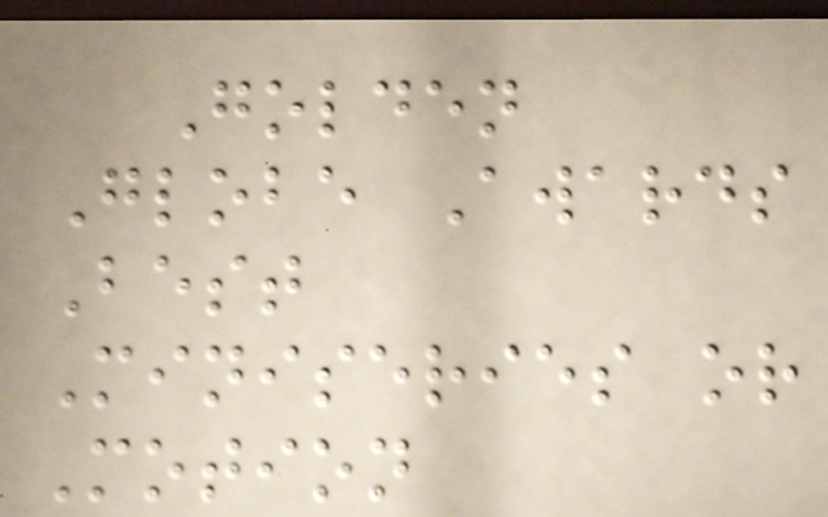Golden
Globe Awards
Best
Miniseries or
Motion
